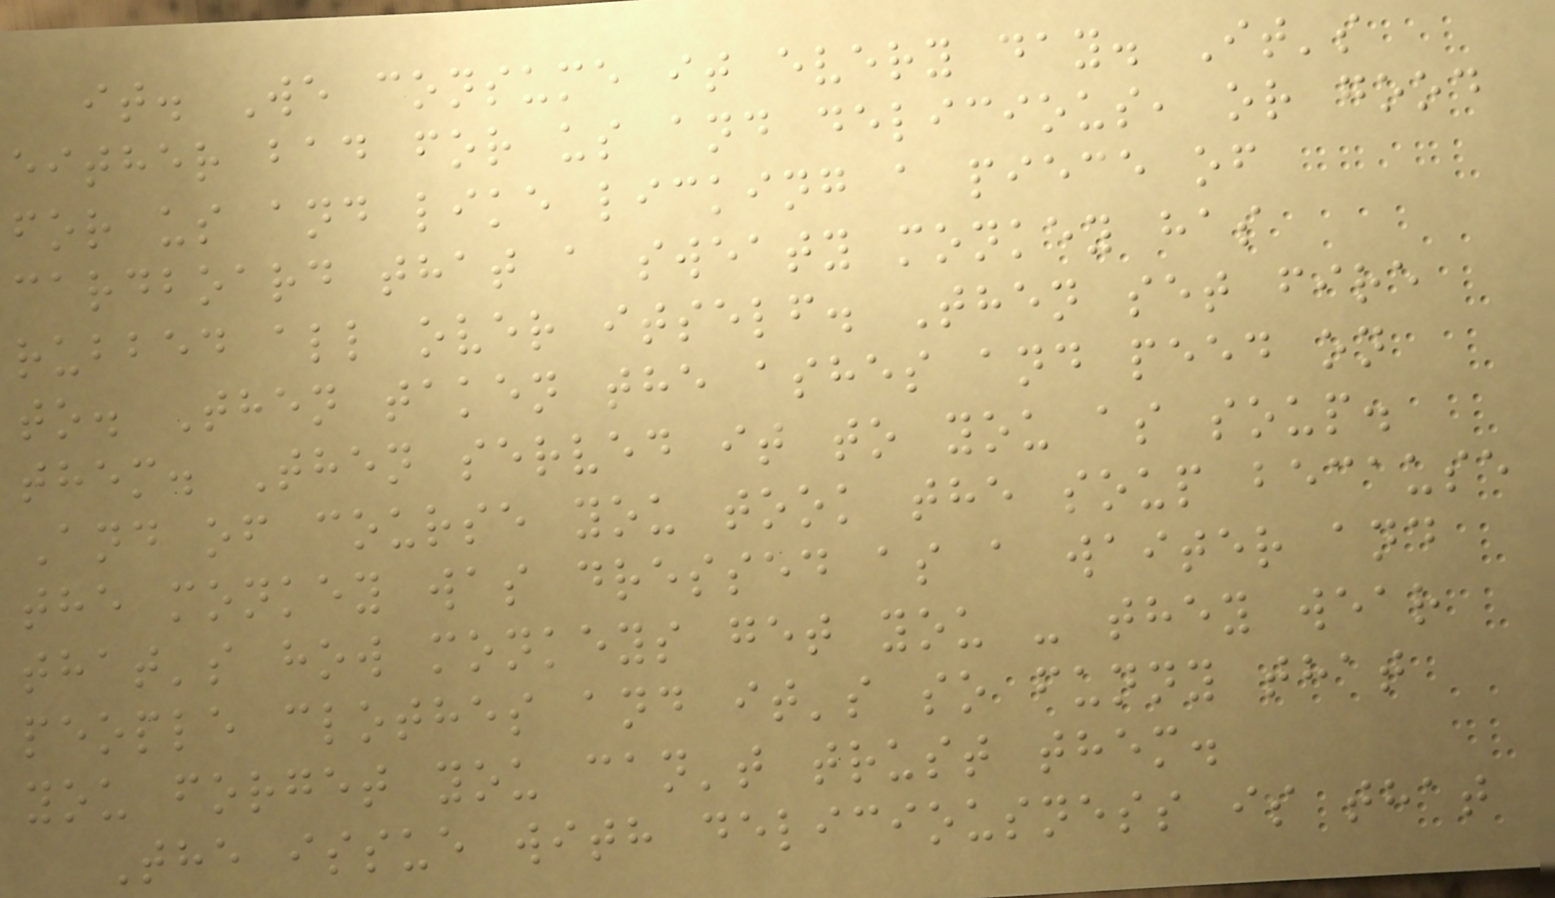it. We consume it every day. It's
either bad for us and delicious, or good
for us and like licking a piece of
cardboard that a sweaty monkey has
rubbed all over itself. Then set fire
to. Then taken the ashes and peed on
them. Then served it to you as soup.
And of course you took the soup because
the monkey was dressed as a waiter and
that's how monkeys get you - they wear
people clothes and it's so funny that
you forget you can't trust them.
The issue with deliciousness is that
